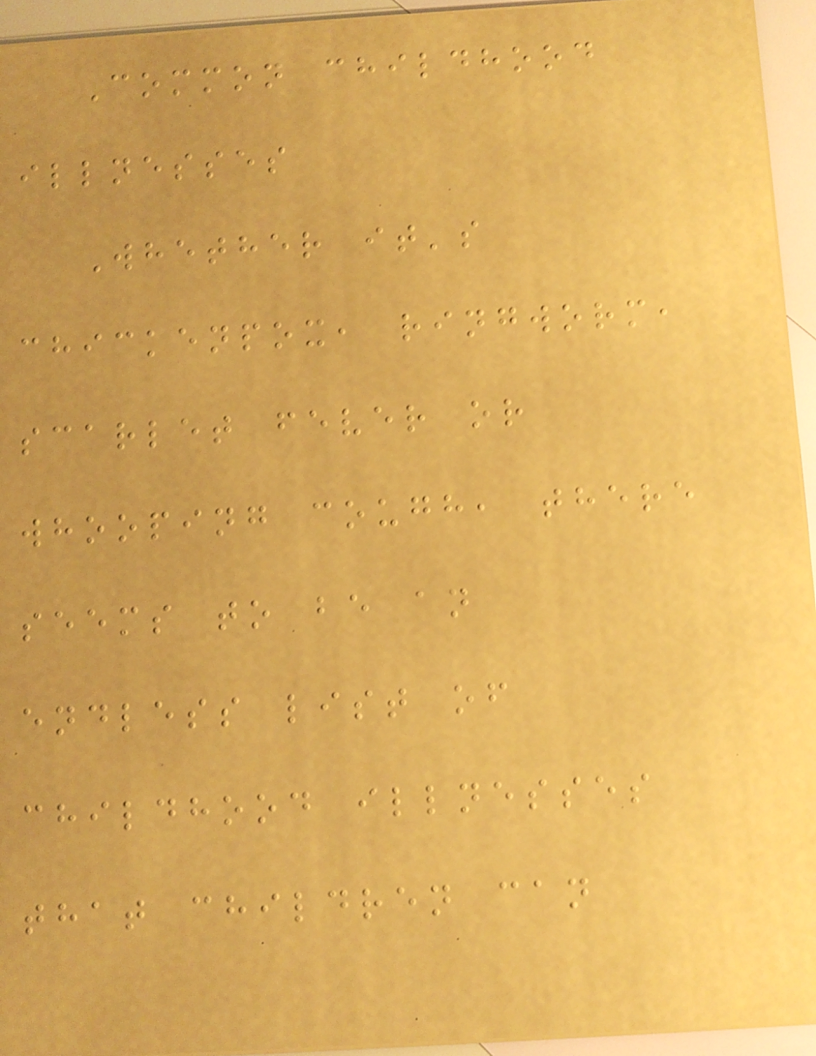Common childhood
illnesses
Whether it's
chickenpox, ringworm,
scarlet fever or
whooping cough, there
seems to be an
endless list of
childhood illnesses
that children can
